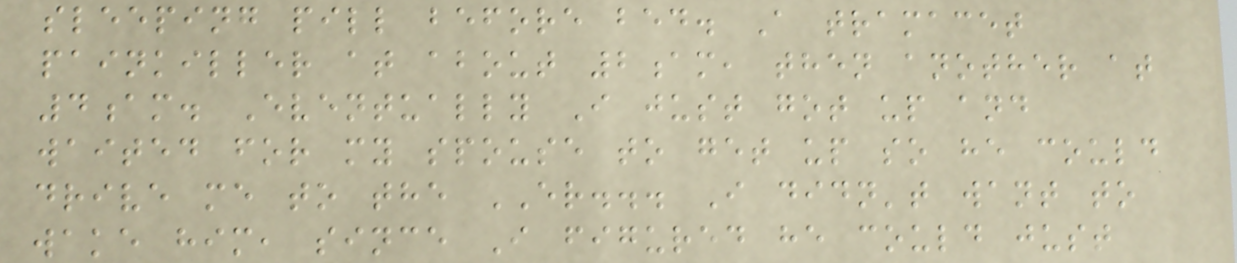sleeping pill before bed. A tramacet
painkiller at about 2am, then another at
4am. Eventually I just got up and
waited for my spouse to get up so he could
drive me to the ER... I didn't want to
wake him, since I figured he could just
